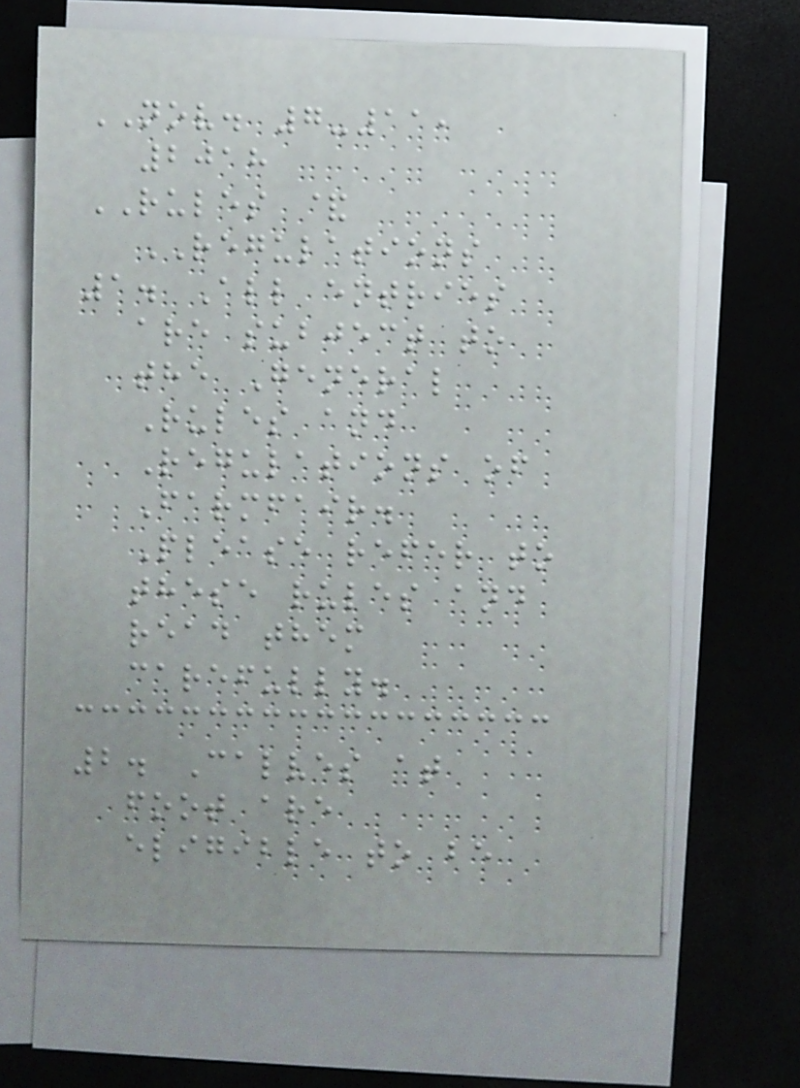NOV. 7-11,
2018
RULES &
REGULATIONS
1. All entries
are subject to
the General
Rules and
Regulations of
Farmfair.
Please refer to
these rules and
read them
carefully.
2. Calves at
foot are
eligible to be
